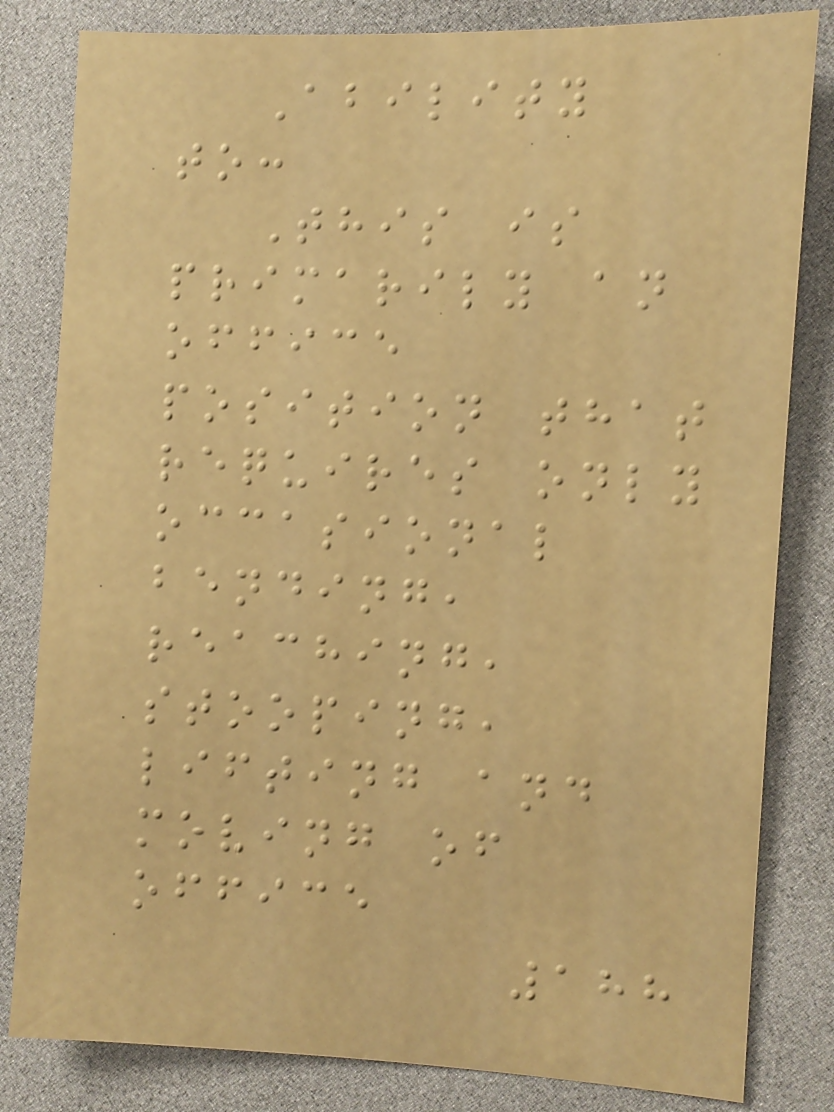Ability
to:
This is
primarily an
office
position that
requires only
occasional
bending,
reaching,
stooping,
lifting and
moving of
office
188
